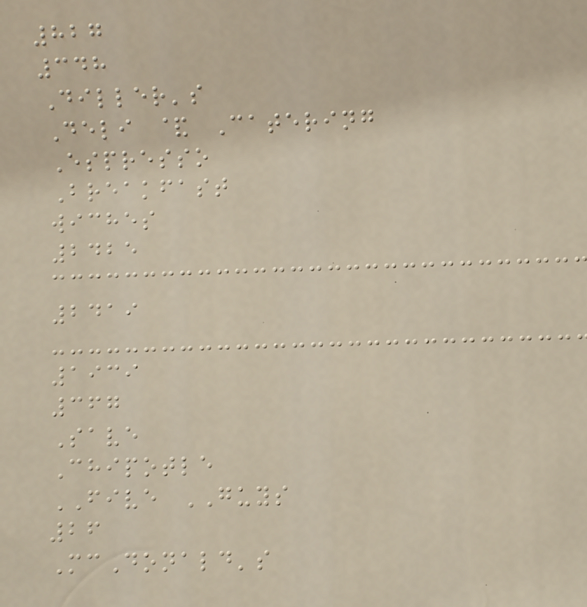827
348
Diller's
Deli & Catering
Espresso
Breakfast
wiches
2425
2419
1939
367
Save
Chipotle
FIVE GUYS
26
McDonald's
